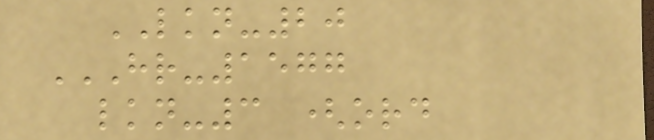LKN-20
HR-1577
LKN-3 (ORD
